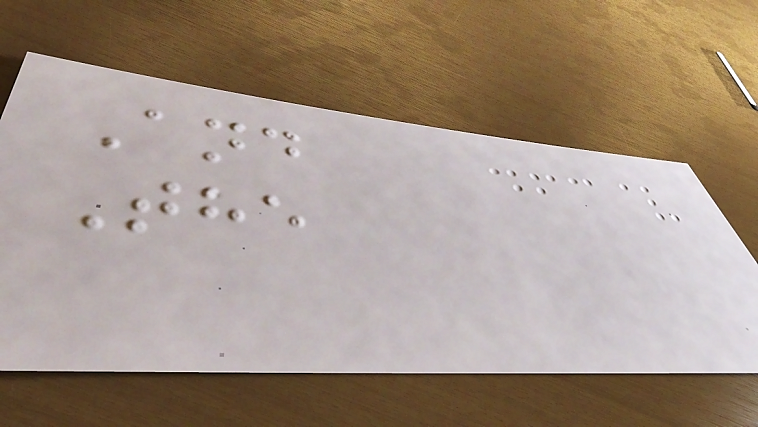And
The
